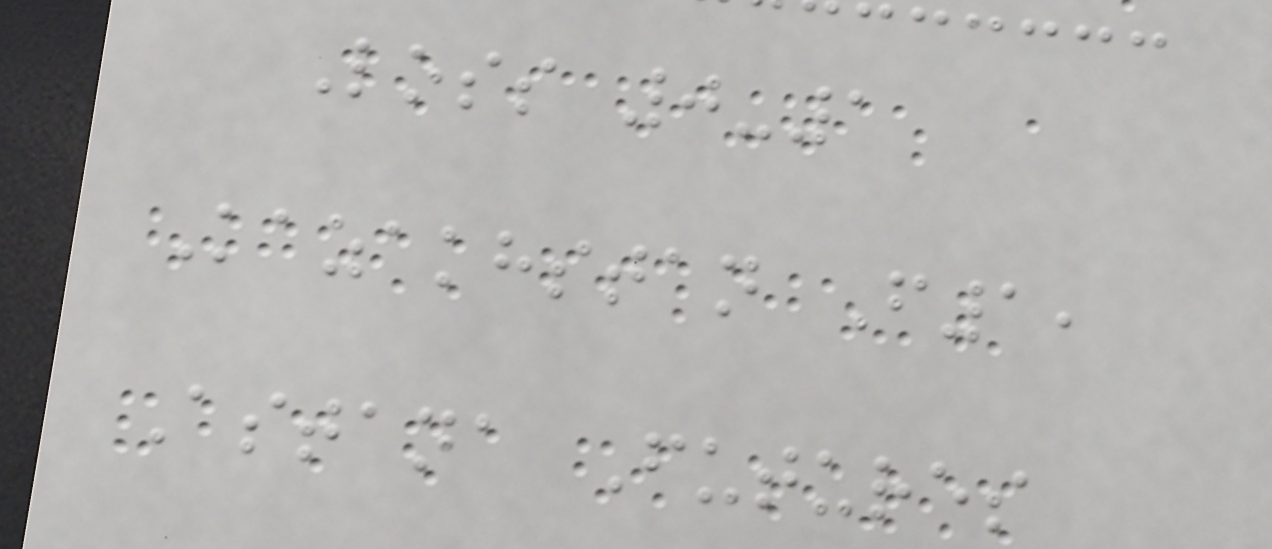Loss 0-1
Kazakhstan F1,
Astana Futures
